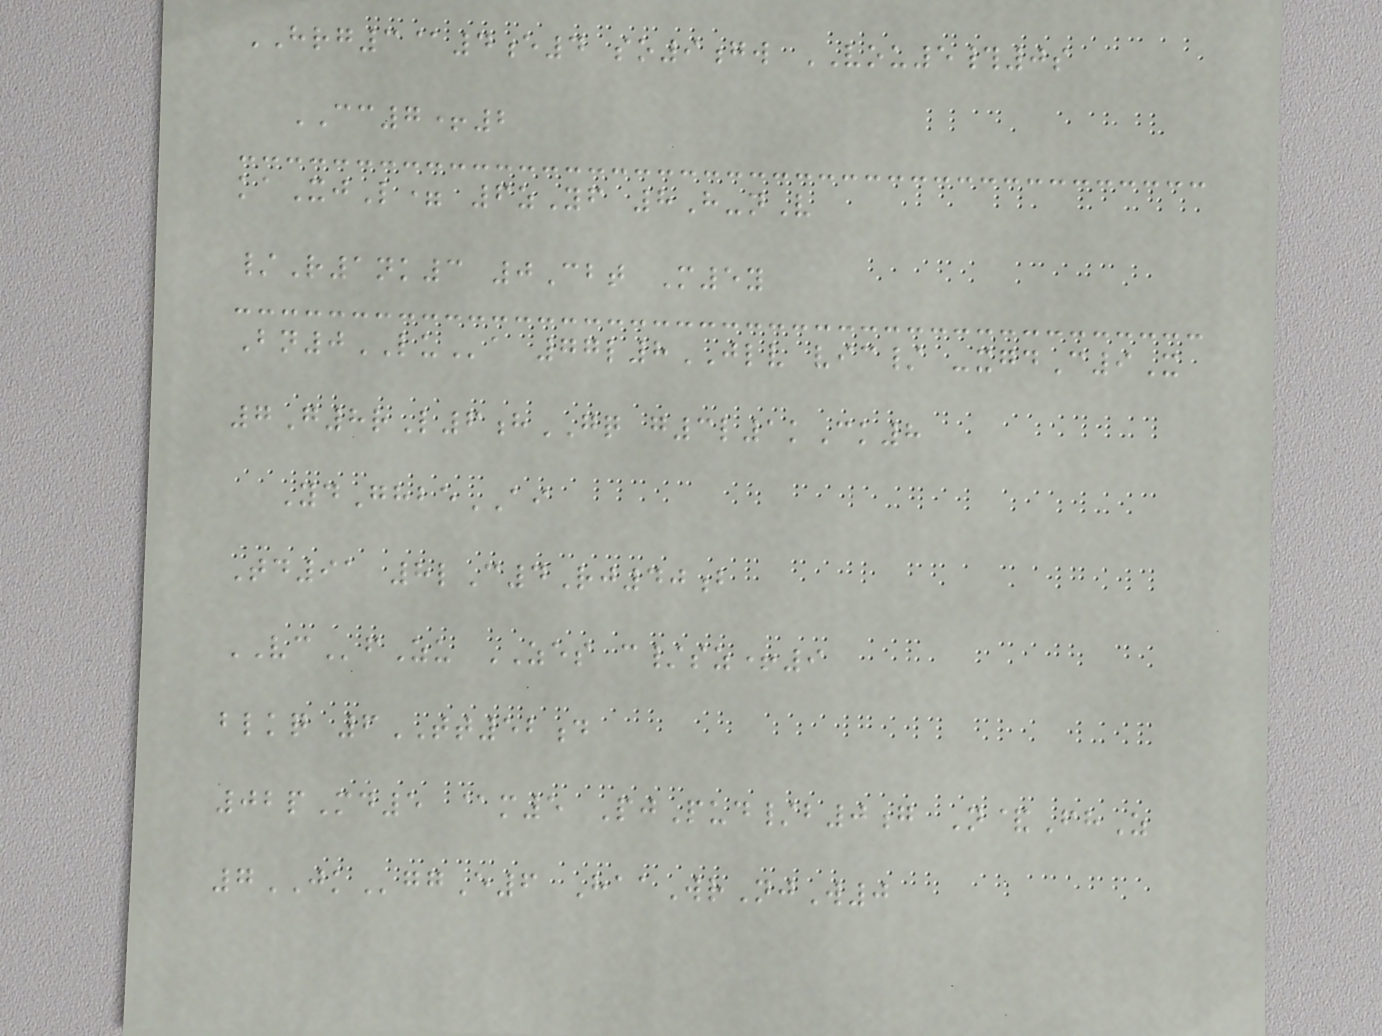HRG3@4e4 so9gw VOU5#0s
CC7+2
kaXjL= 6zYf 8H-nV
/R1nk3 0Cbt M5y
Bn0LUa 77l8JLV vic/ -xgdC9X
7G8rL6hGQ g3l1kCk8
YdGhbeAI
Td91 8lC4Rj40b
VCfZu ZES c/sz+9
blkq 6TT52d
02pMd5 @m5 PjPud/b0g N&FhZ
7JKggE6 HaaWrNjW0
